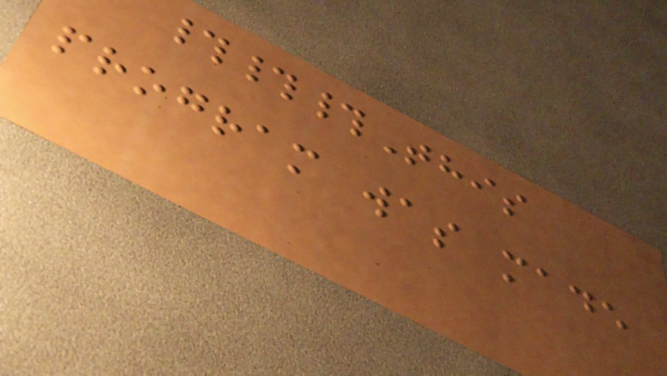###This
program was made
